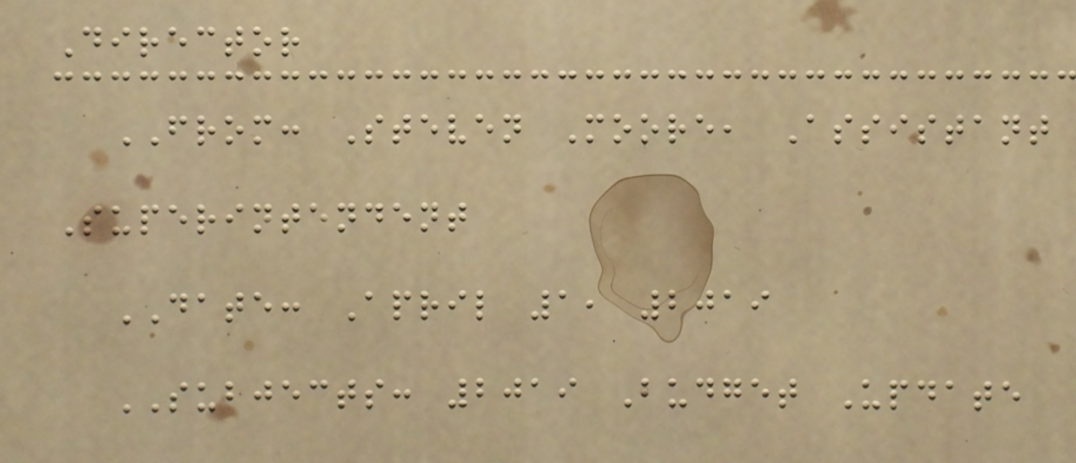Director
FROM: Steven Moore, Assistant
Superintendent
DATE: April 1, 2019
SUBJECTS: 2019 Budget Update
